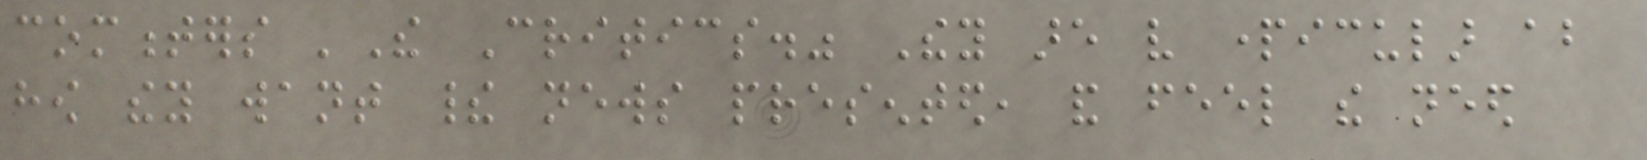commenters 'The Critics." They are very particular about
how they want their news presented, and feel the need
